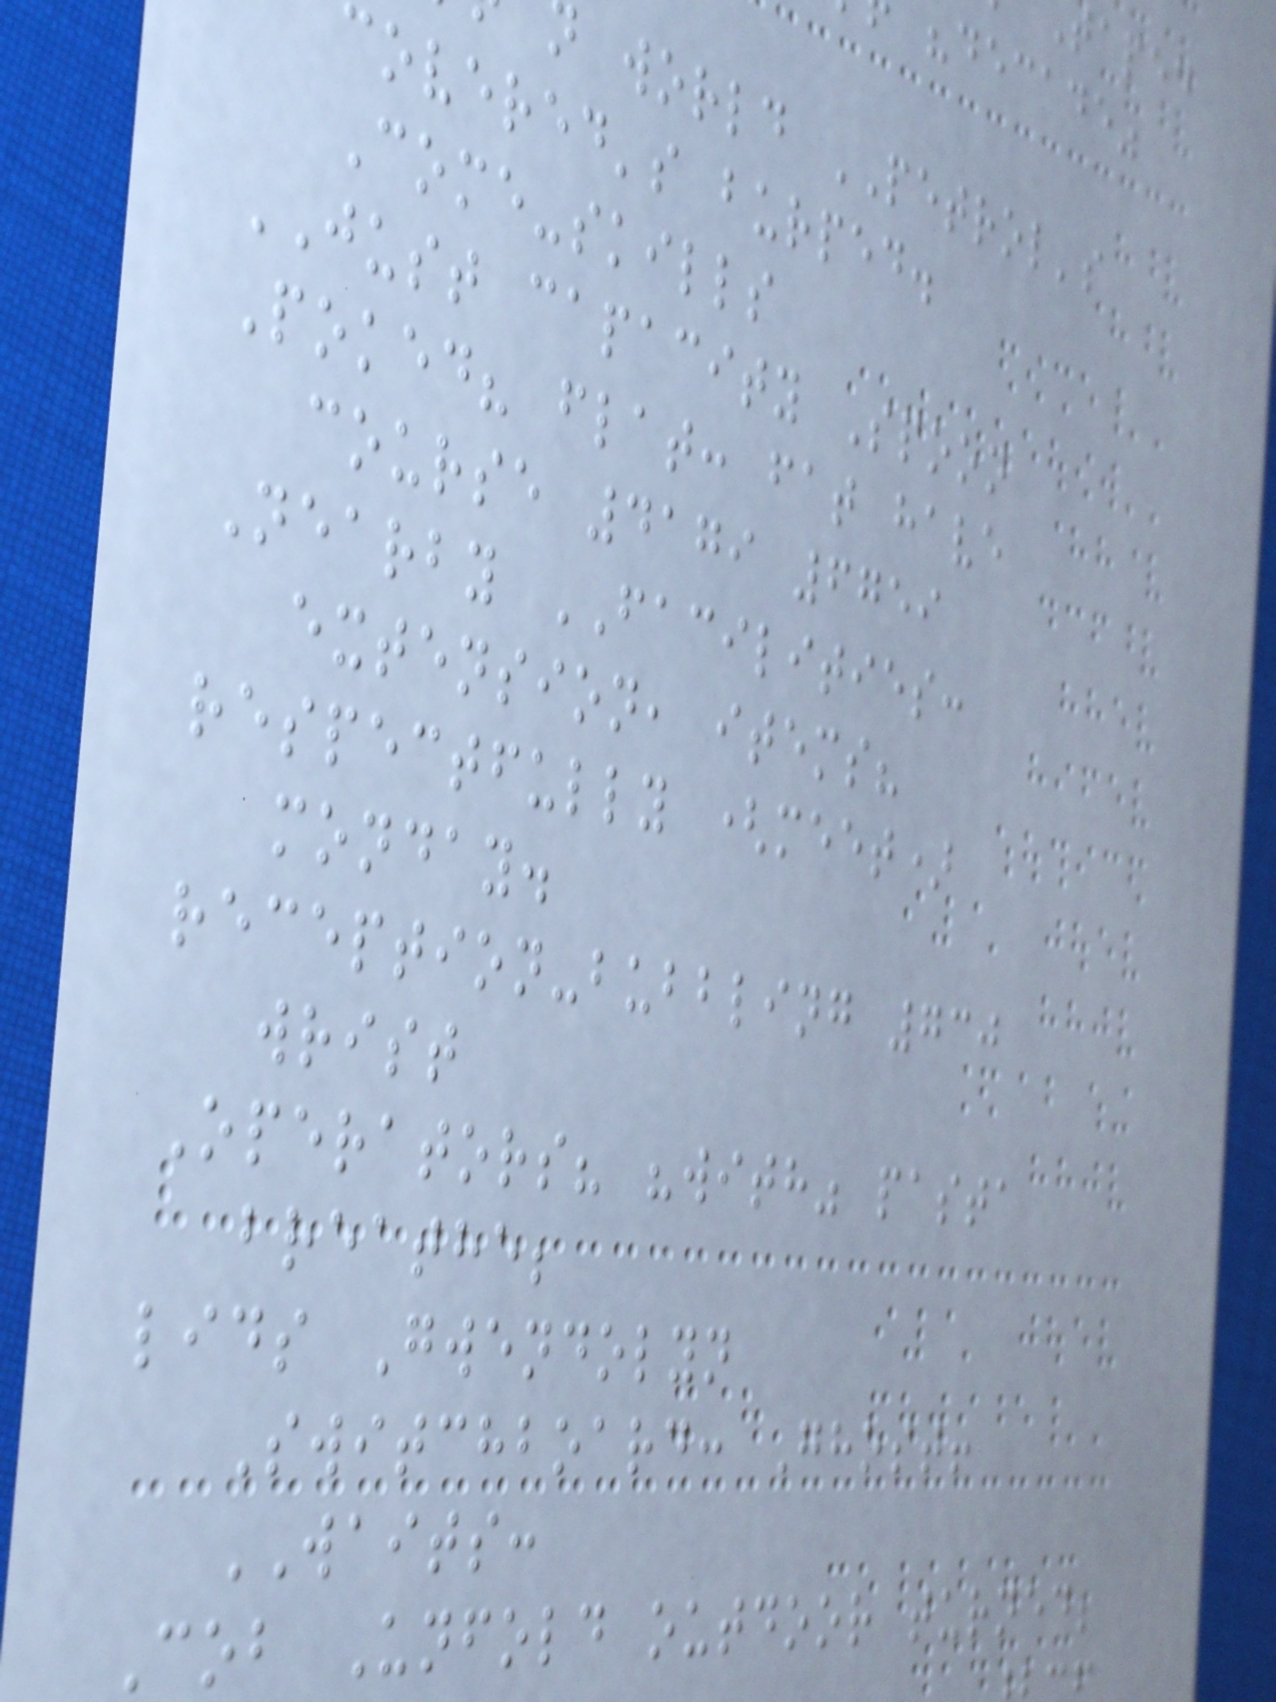"decade"
world PETROL's
covered's burped.
Come-skills
JUST capacity Spoon
Poked? flat: fat have
course 4179 6759
Nearby FACILITIES:
extension, items?
respectfully (meet)
monday.
reception-bubbling 730
wrist
Operators? "with" pasta
breathe;
lids Gwendolyn
Switchboard: Ghost!
WAITS:
Cob Unfold outdoor turned;
